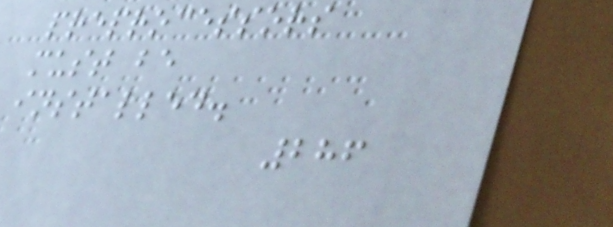preprocessors
must be
installed.
286
